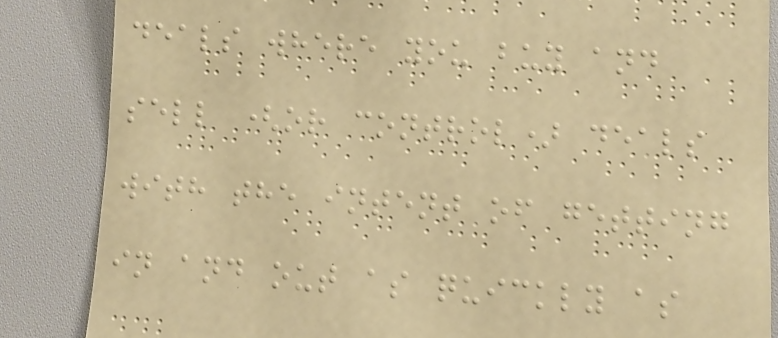deals where you buy and
sell (or control) deals
with the intent of getting
in and out as quickly as
